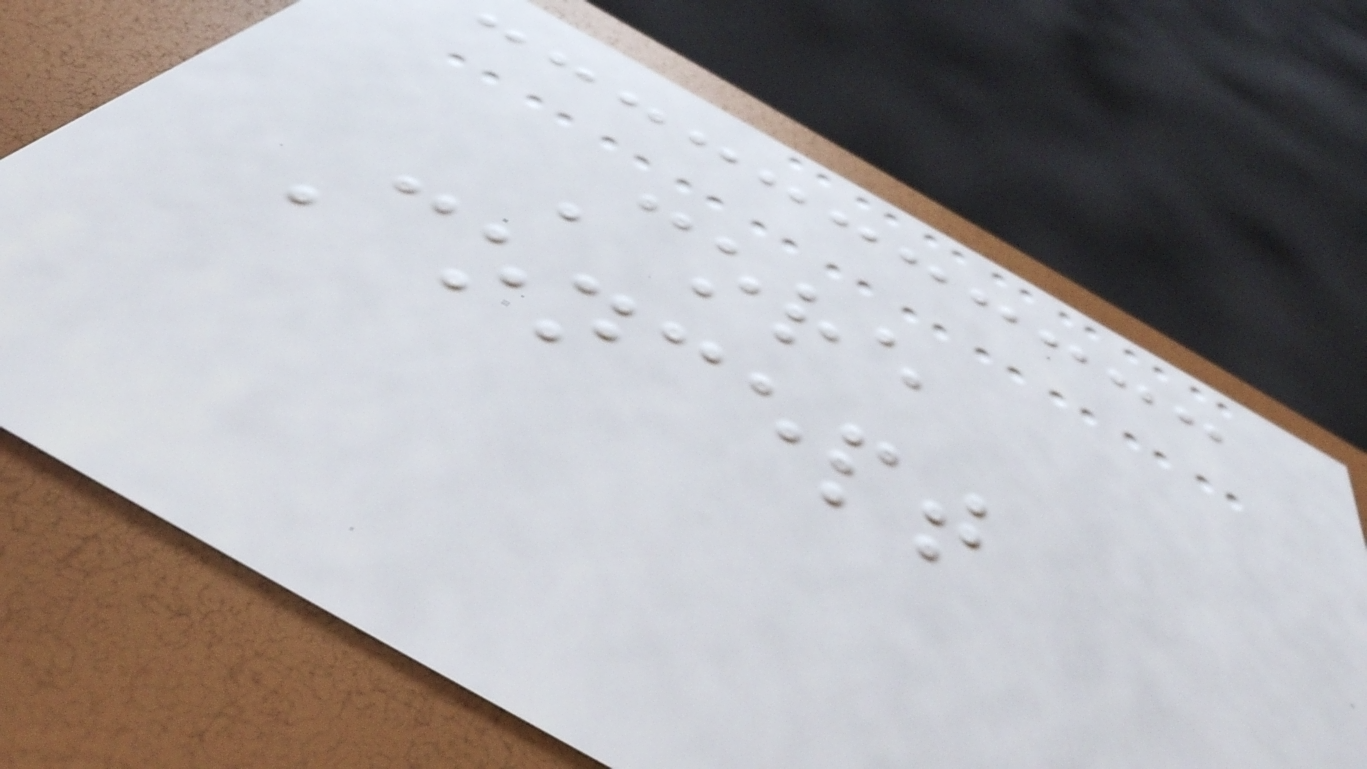Core
Concept
